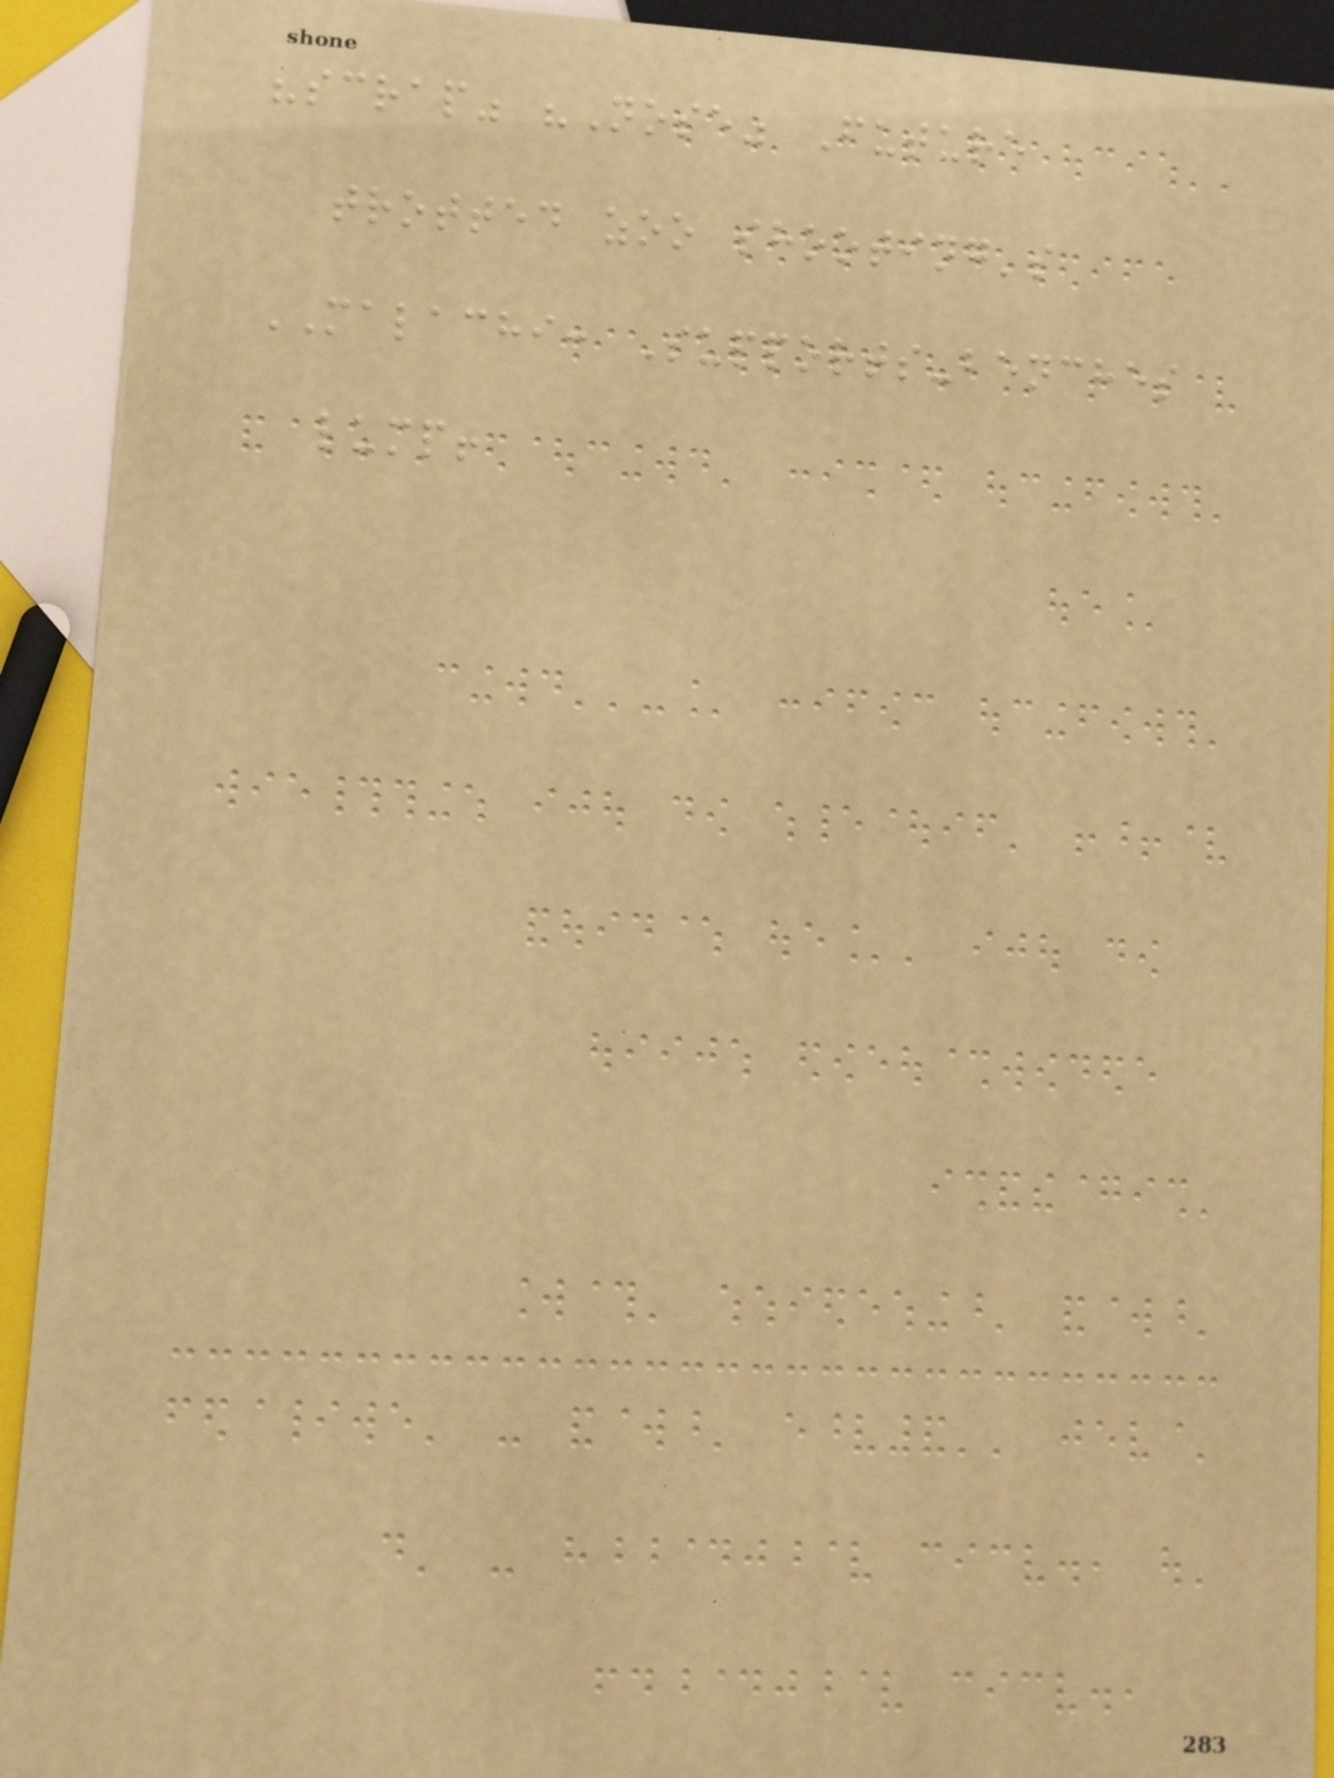"scrap" "Nose" Future
trotted zoo shooting's
MALACHI: Supports-benches
lump!
